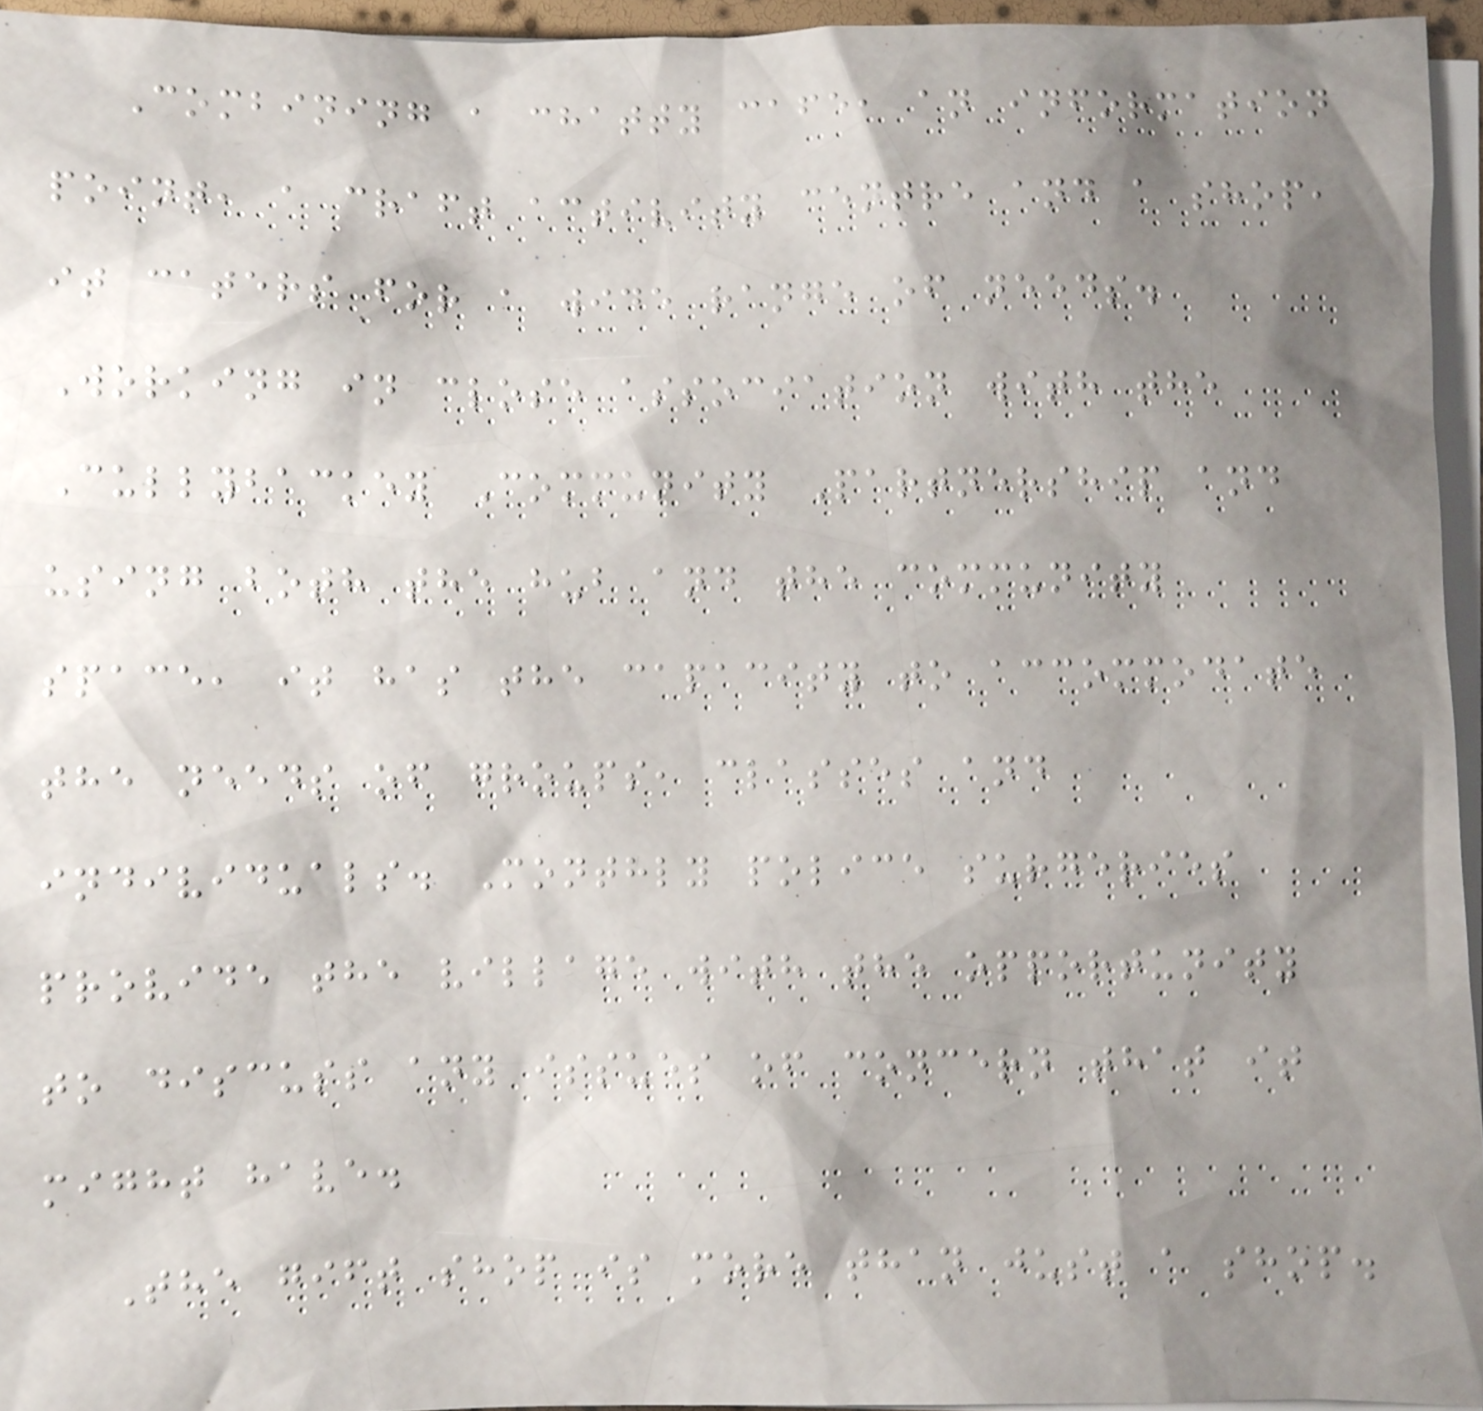Combining a chatty cafe, an information
point, a craft activity centre and a shop,
it caters for a wide range of needs.
Working in close association with the
Cullybackey Community Partnership and
using both the hub and the community
space, it has the capacity to accommodate
the needs of groups, classes and
individuals. Monthly police surgeries
provide the village with the opportunity
to discuss any issues of concern that it
might have.
The gift shop is more than just a shop.
